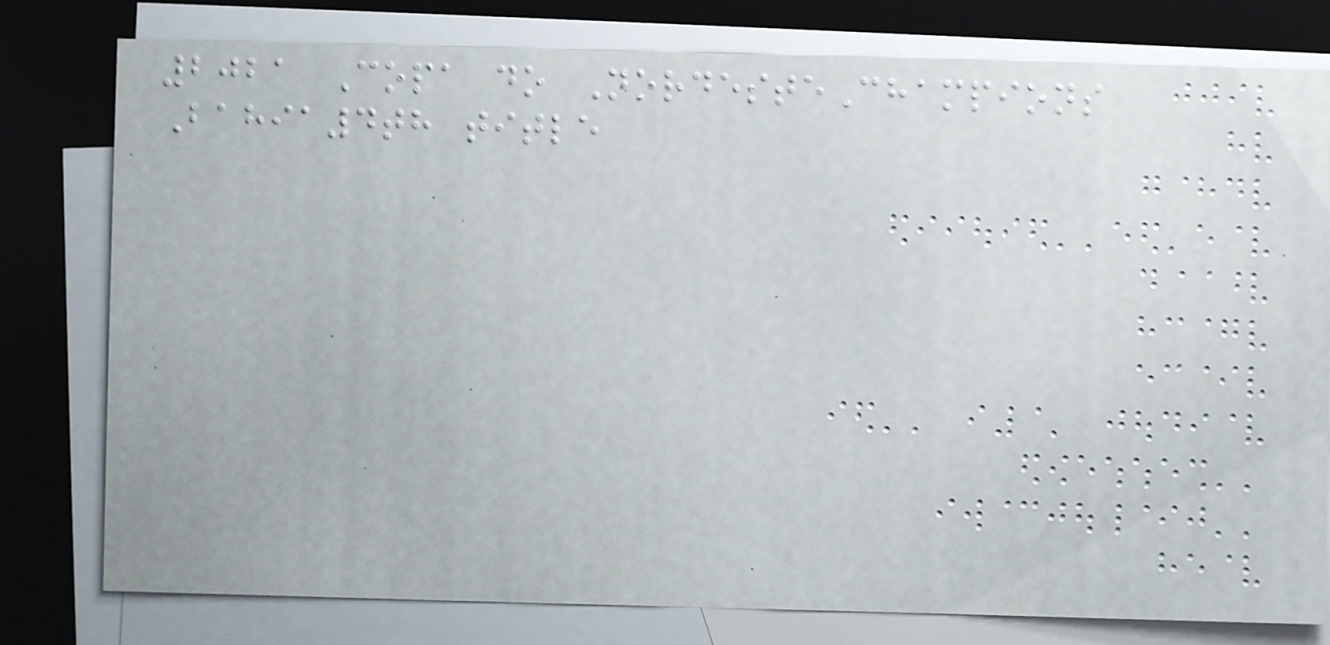2021 Copa do NordesteChampions
Bahia4th title
